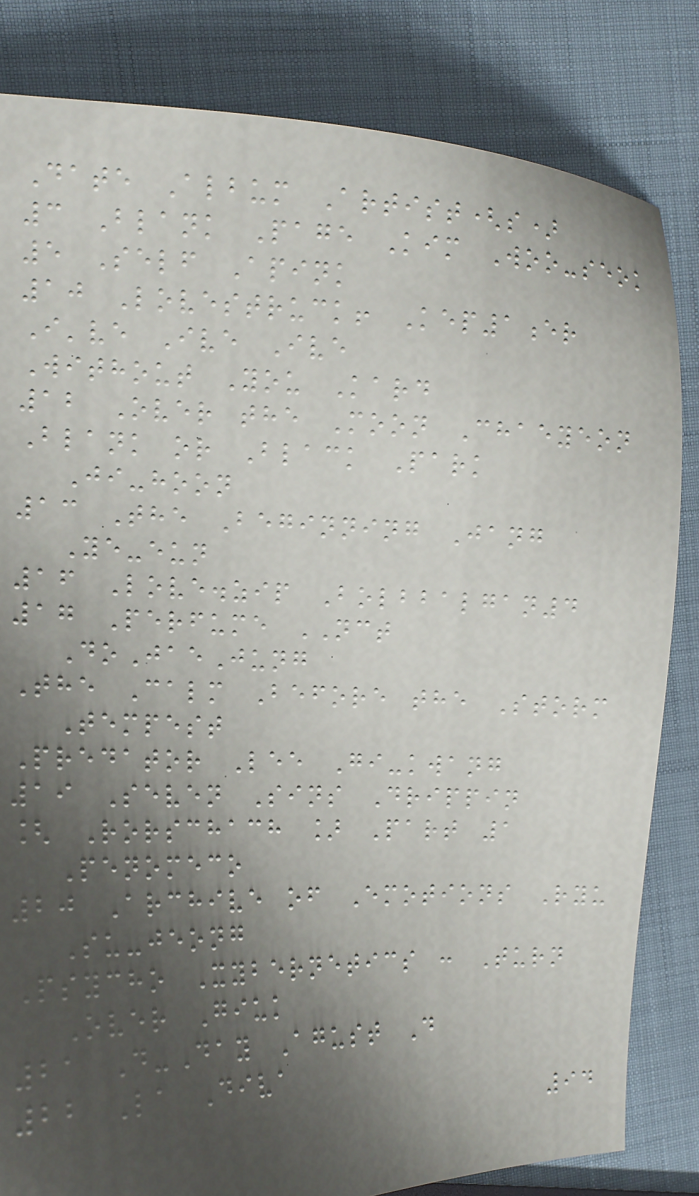Date Album Artist(s)
3 Blank Page Kim Woo-seok
5 Self Apink
10 Lovestruck! Kep1er
I've Ive Ive
Without You Kard
12 Over the Moon Chaeyeon
Blank or Black Park
Ji-hoon
13 The Beginning Jang
Ye-eun
16 Love.zip Bolbbalgan4
17 Perfume NCT
DoJaeJung
The Calm Before the Storm
Tempest
Predator Lee Gi-kwang
19 Seven Sins Drippin
[ Rorschach ] Part 1
Penomeco
20 Archive of Emotions Ryu
Su-jeong
Psycho Xybernetics : Turn
Over Giuk
21 D-Day Agust D
22 La Diva
94
